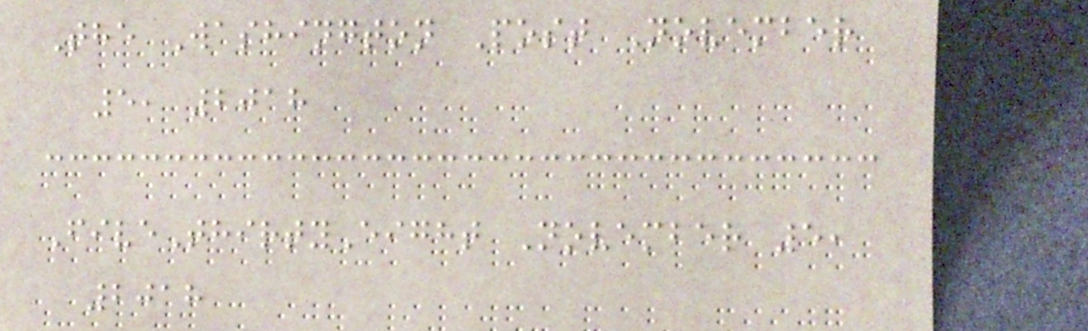The Washington Post November
5, 2018
FiveThirtyEight November 5,
2018
